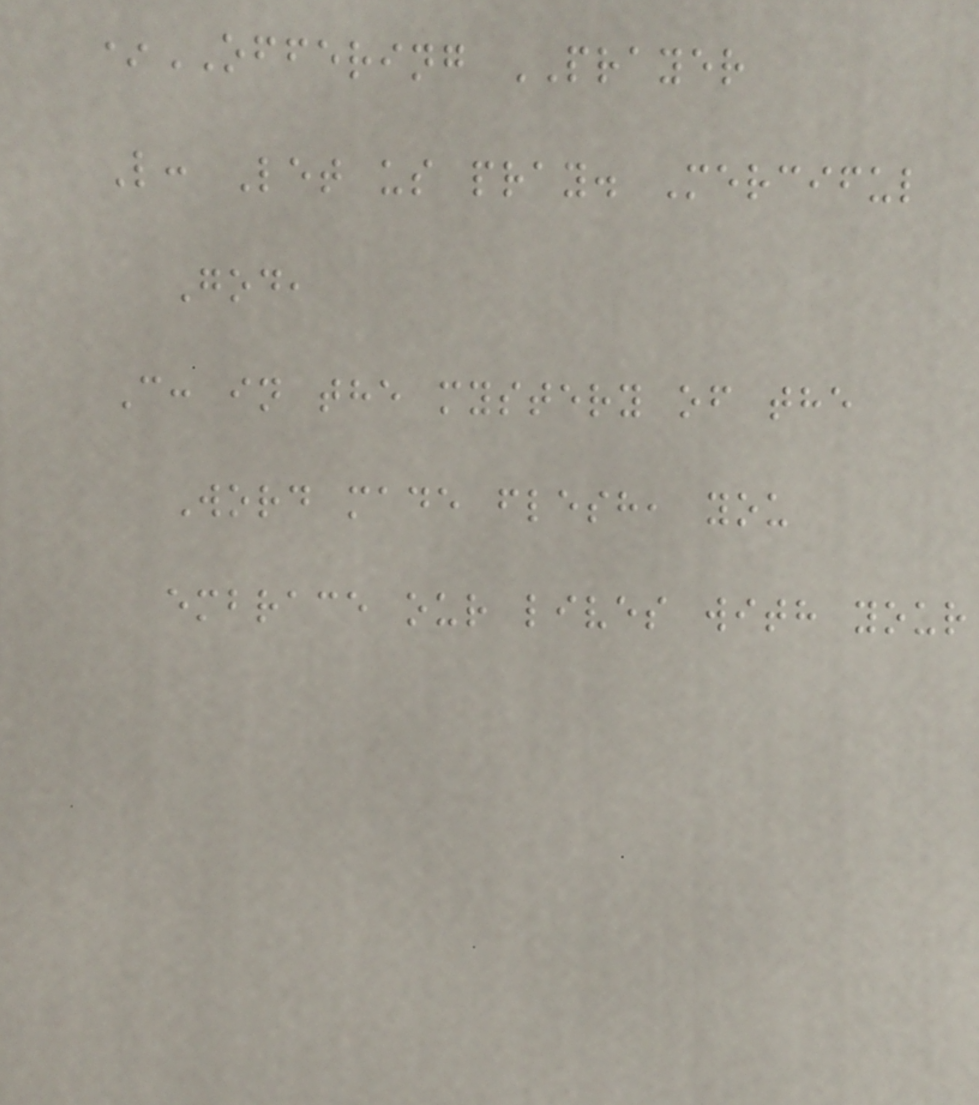*OFFERING PRAYER
L: Let us pray. Merciful
God,
C: in the mystery of the
Word made flesh, you
embrace our lives with your
